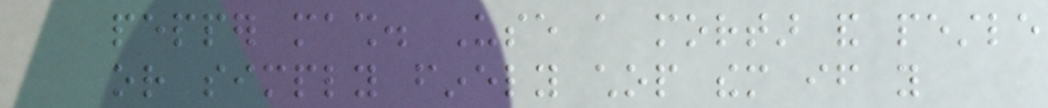pepper mash. Use a mortar and pestle
or simply finely chop them if you
